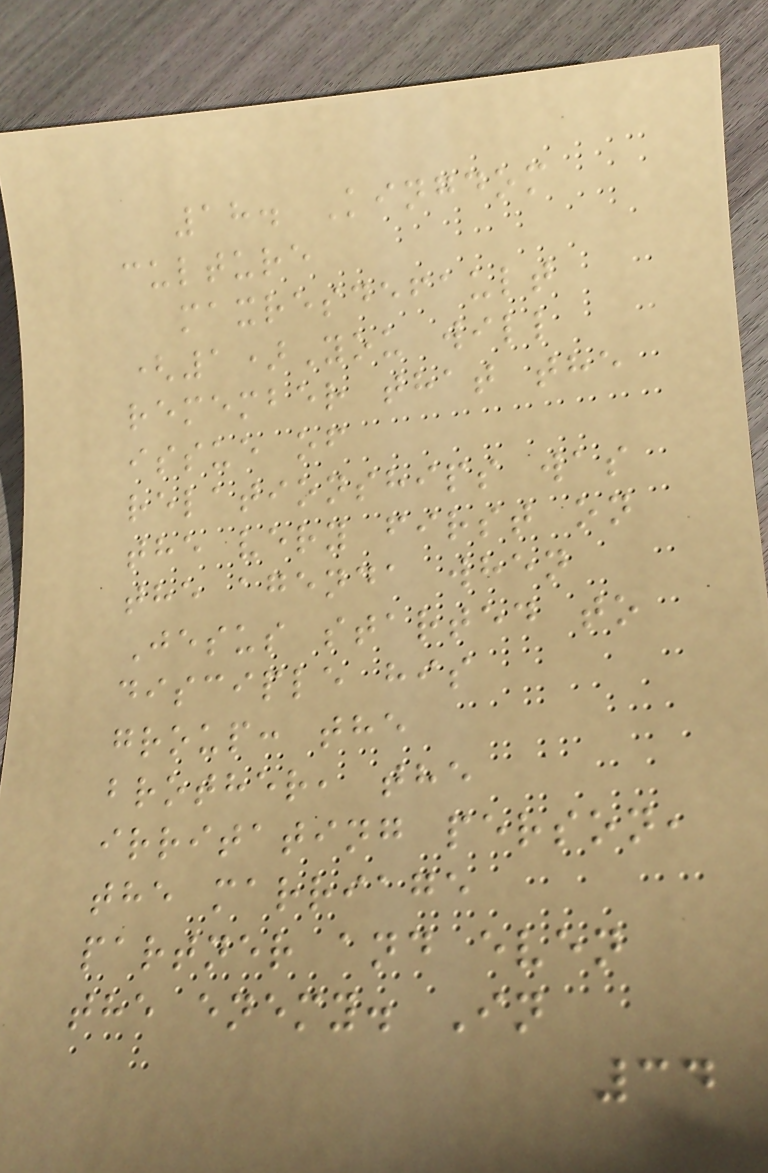18. Kingdom
culture
maxresdefault
(1)You will
remember that the
issue of
relationships was
the very first on
the agenda when
Jesus started to
disciple his
group: the
brother, the
irritating person,
the marriage
partner and even
the enemy. In
34
